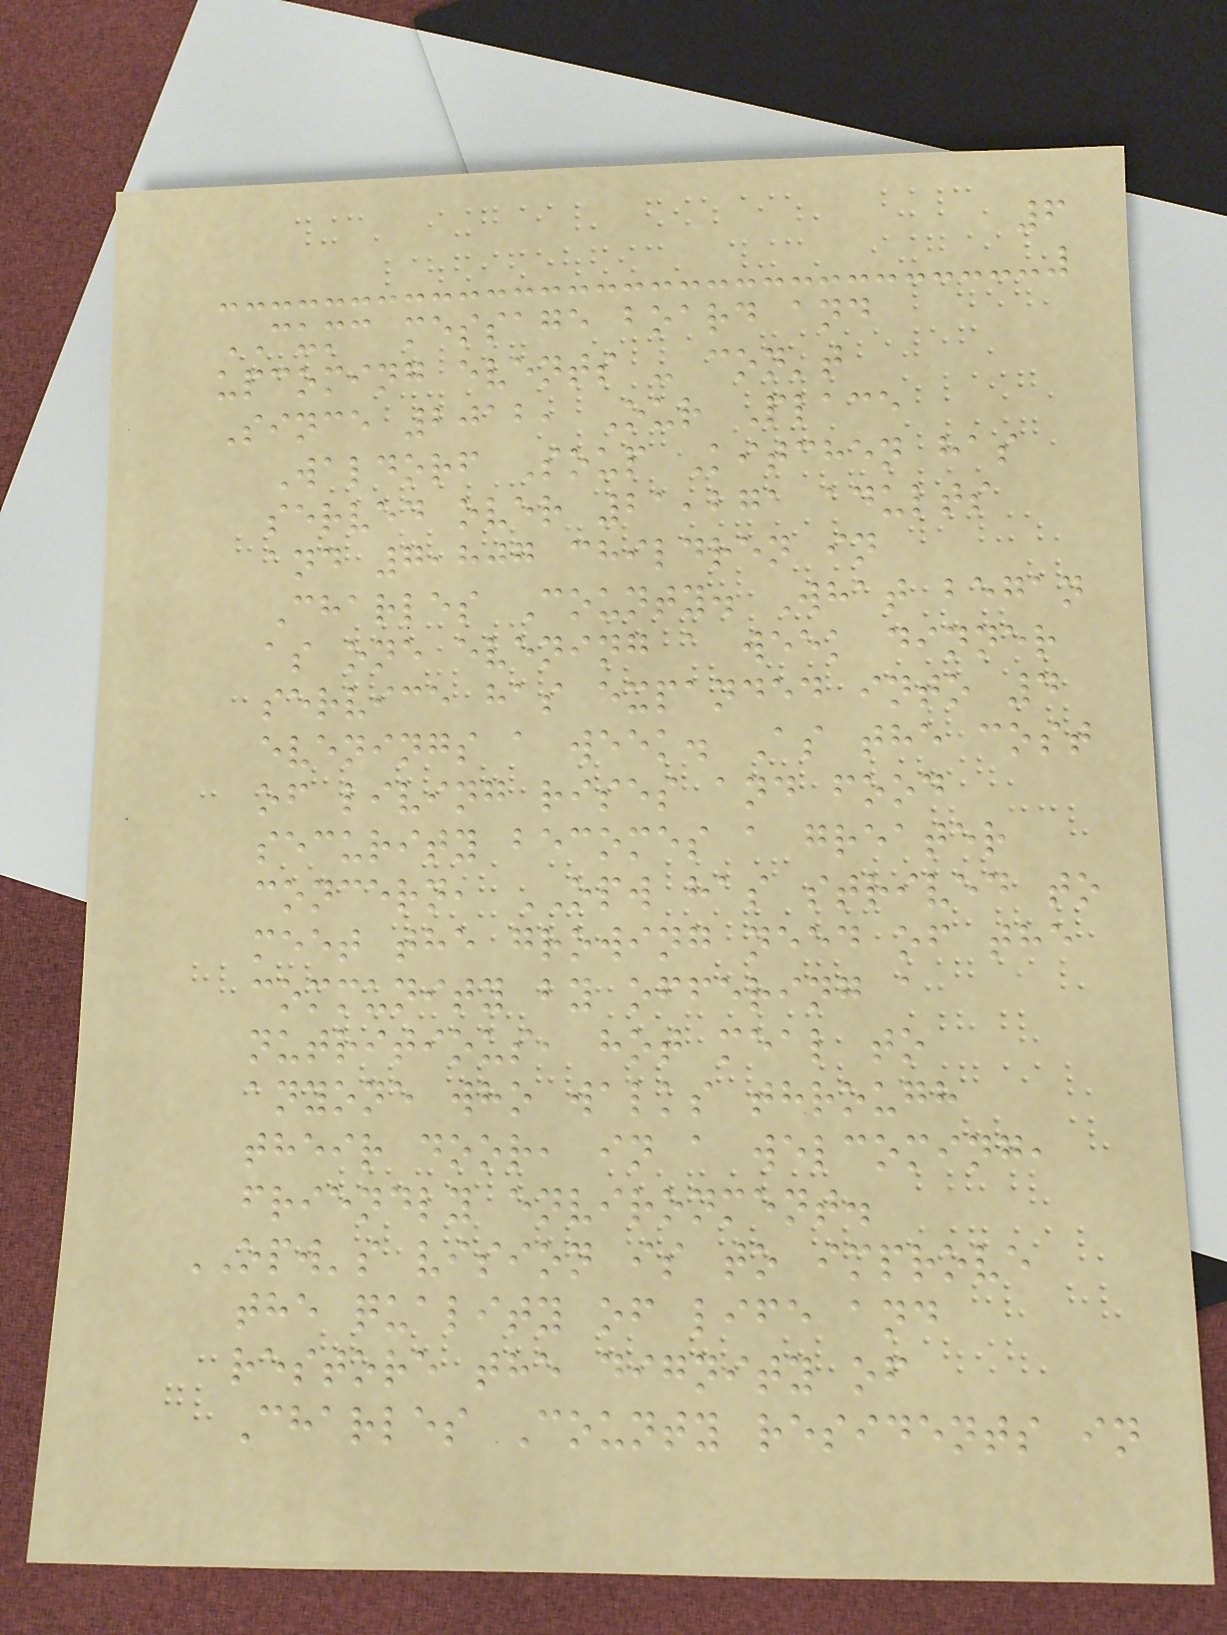6
CUMC message board and
upcoming events - con't
Since 2012, Our Place
Waldorf Soup Kitchen has
served over 21,271 adults
and 7,807 children in
Charles County. What began
as one evening a week dinner
service has expanded into 4
evenings a week. As the cost
of living rises and food
security becomes a greater
concern, OPW has strived to
meet the growing need of the
community by offering a
nutritious, hot meal to
anyone who walks through
their door, in a welcoming,
friendly environment.
OPW's vision is to improve
the quality of life and
restore the dignity of
Charles County residents in
